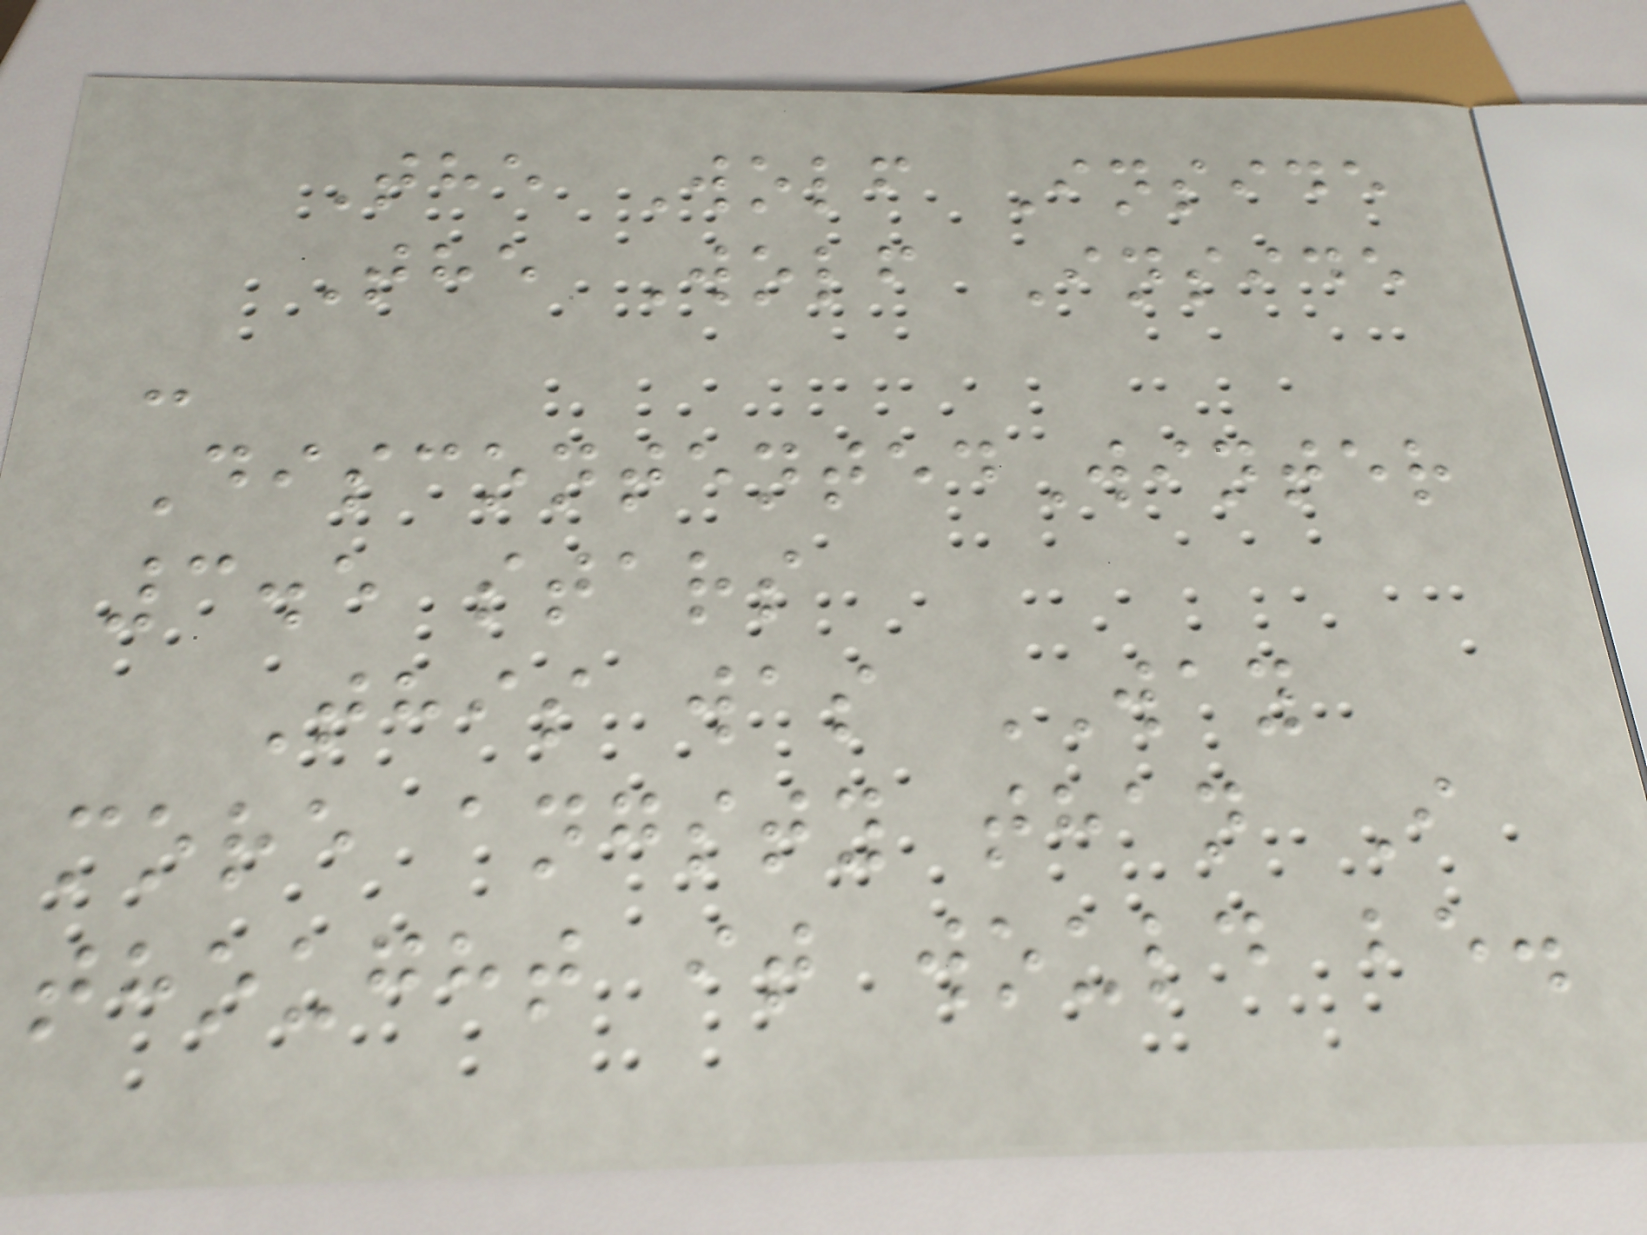The Wolf Inside
The Wolf Inside
-
DiscontentedWinter
3.5 stars
This was WAY
more angsty than I
thought it would be.
